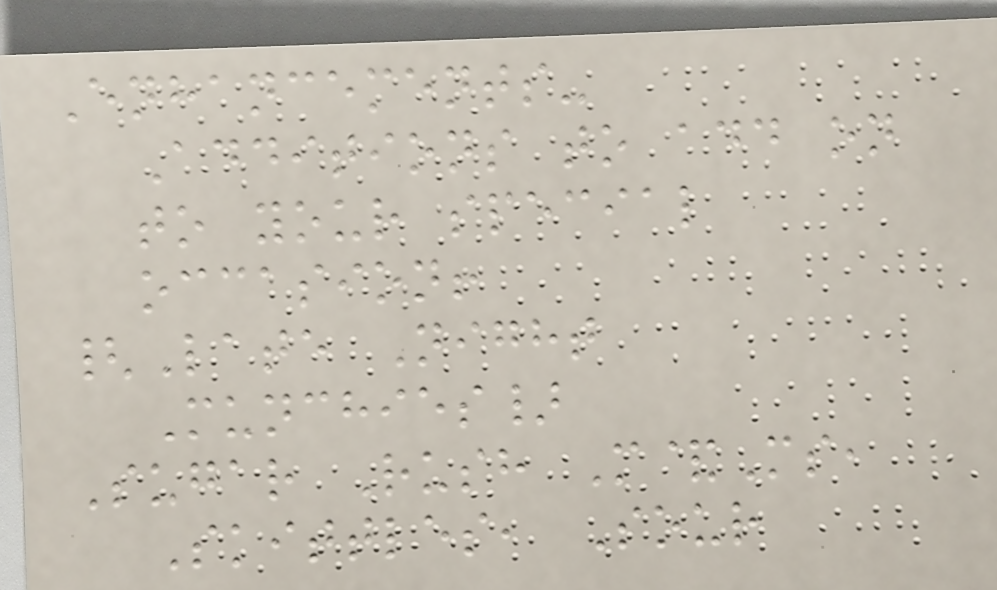Enhancements-
Additions to add on
to your special
occasion!
{Late Night
Munchies}
Sugar Rush M&Ms,
Skittles, Sour
